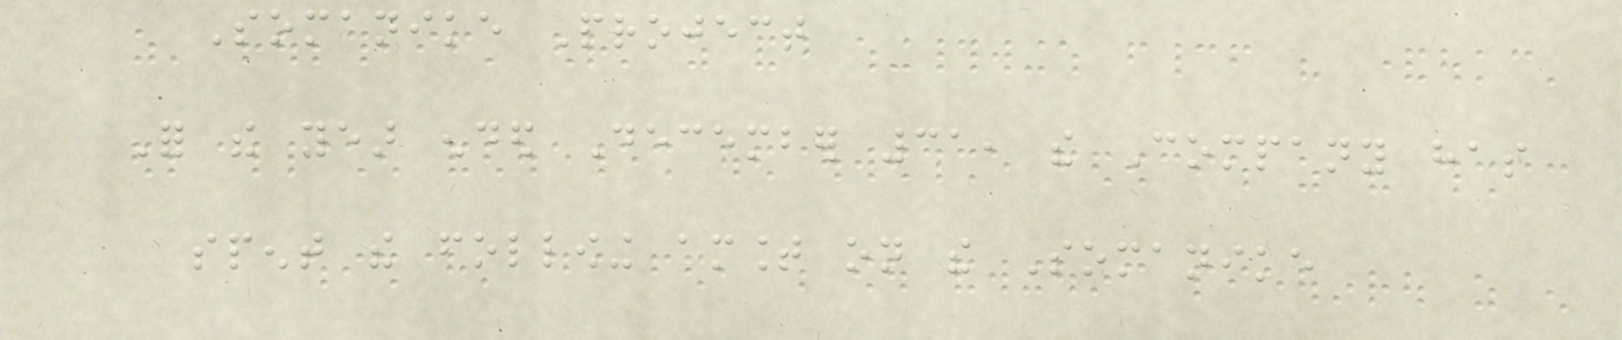Somanike Project
For the year ended December 31, the Company has
spent the following amount on the Somanike
